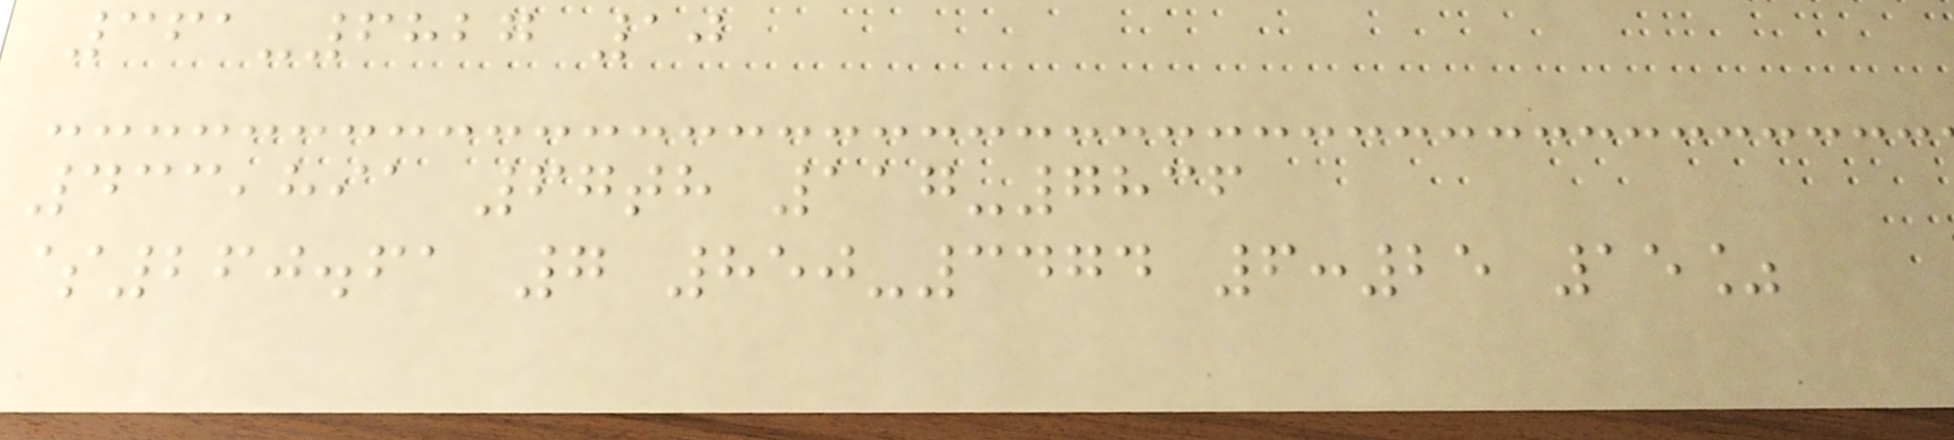361-6827 10
433,891 67th 117-7836
$260.61 7 850-3474 6:25 15%
